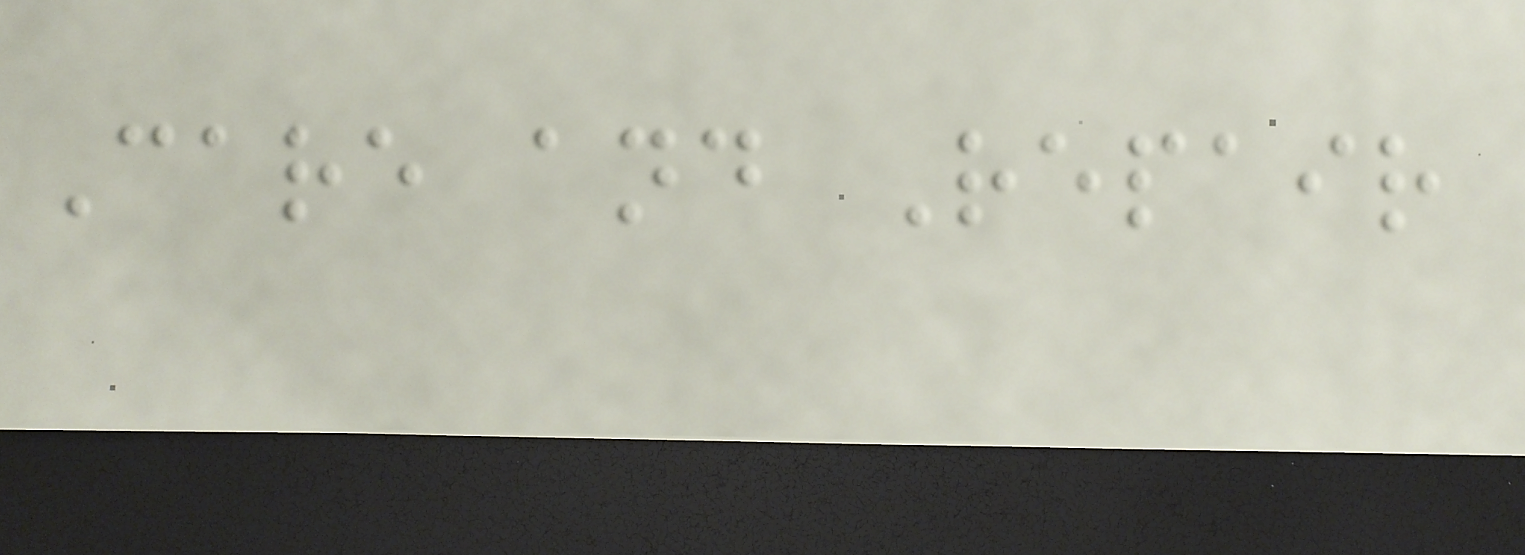Care and Repair
